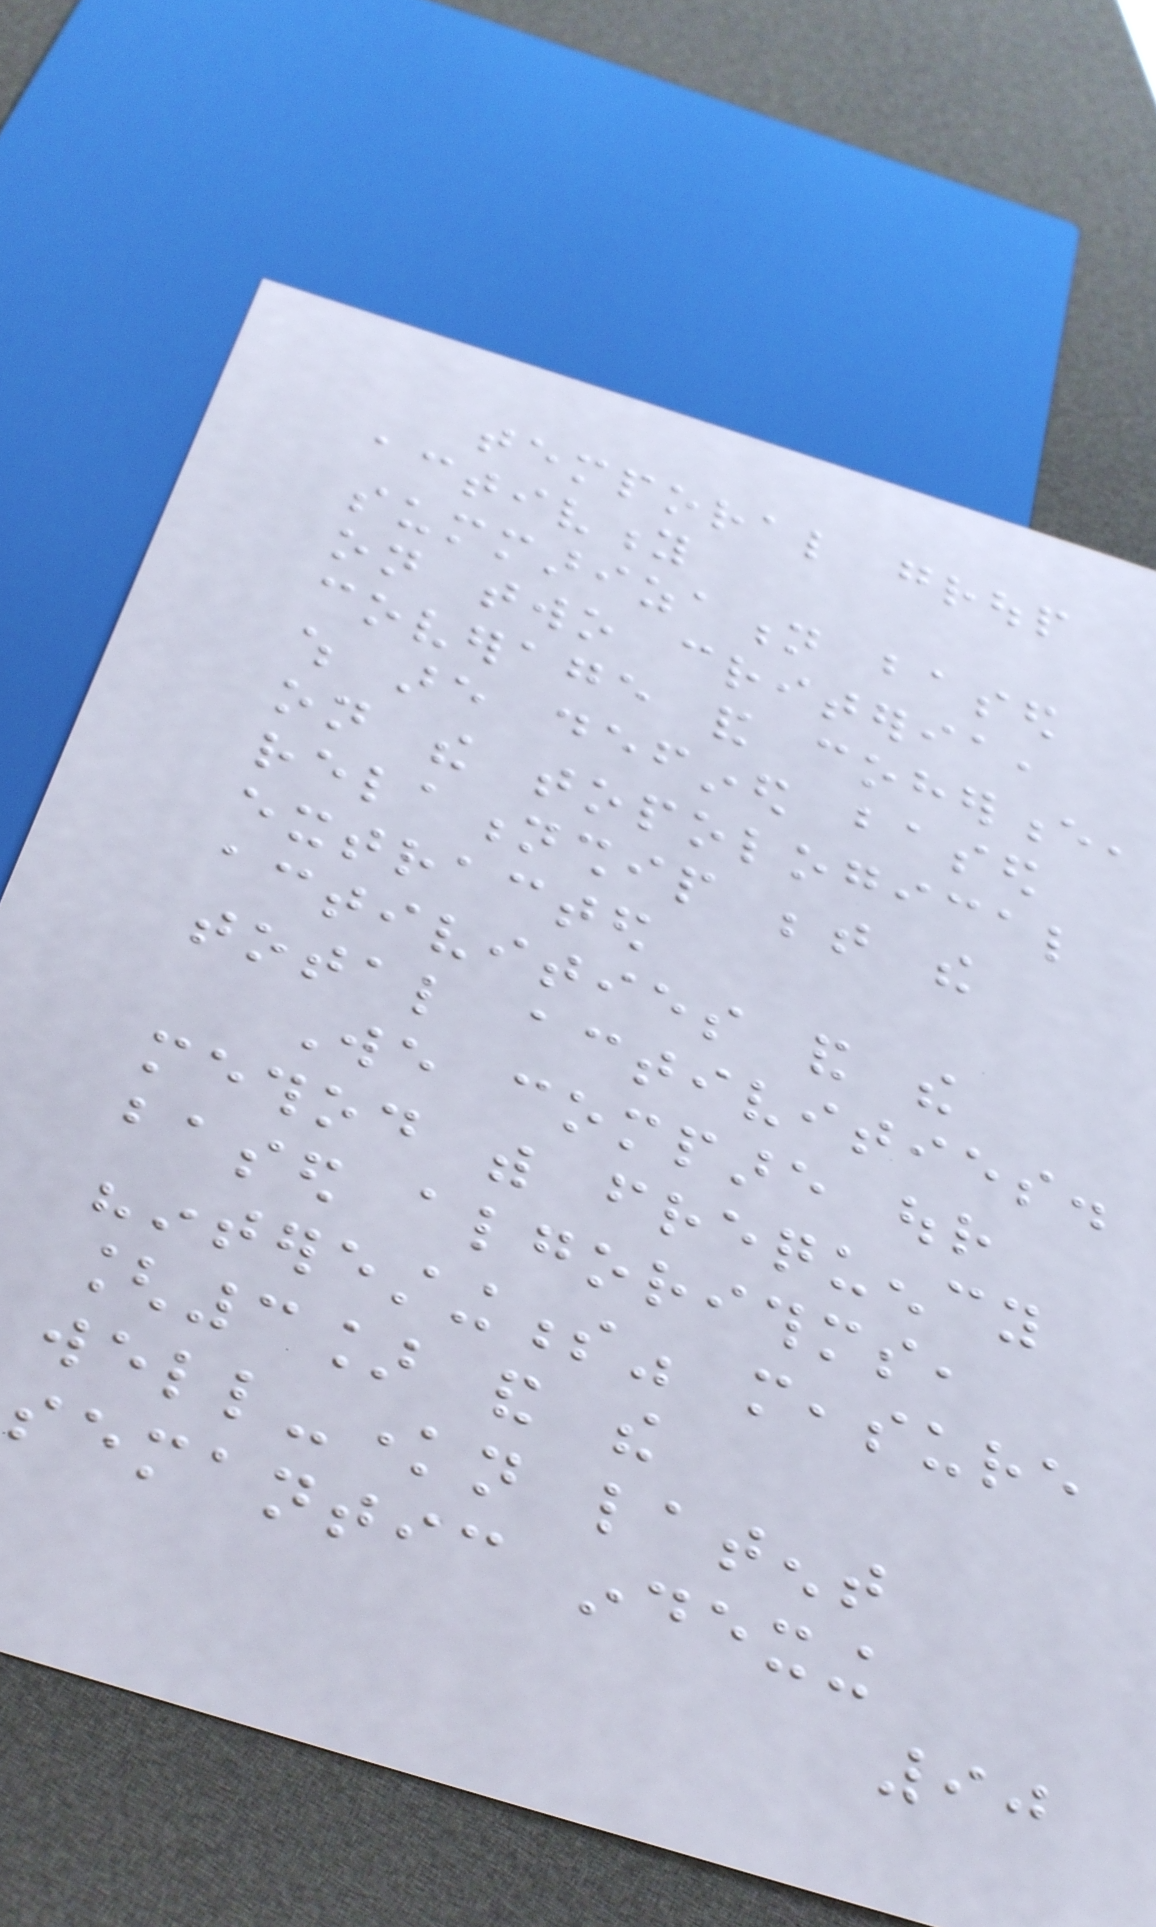temporal group
activity
summarization based
on two criteria,
coverage and coherence,
which are defined based
on the topological
relationship between the
extracted
activities and the
total activities.
We compare our
method with frequency
based algorithms,
"interestingness" measure
[3] and the
well-known latent
semantic indexing
90
